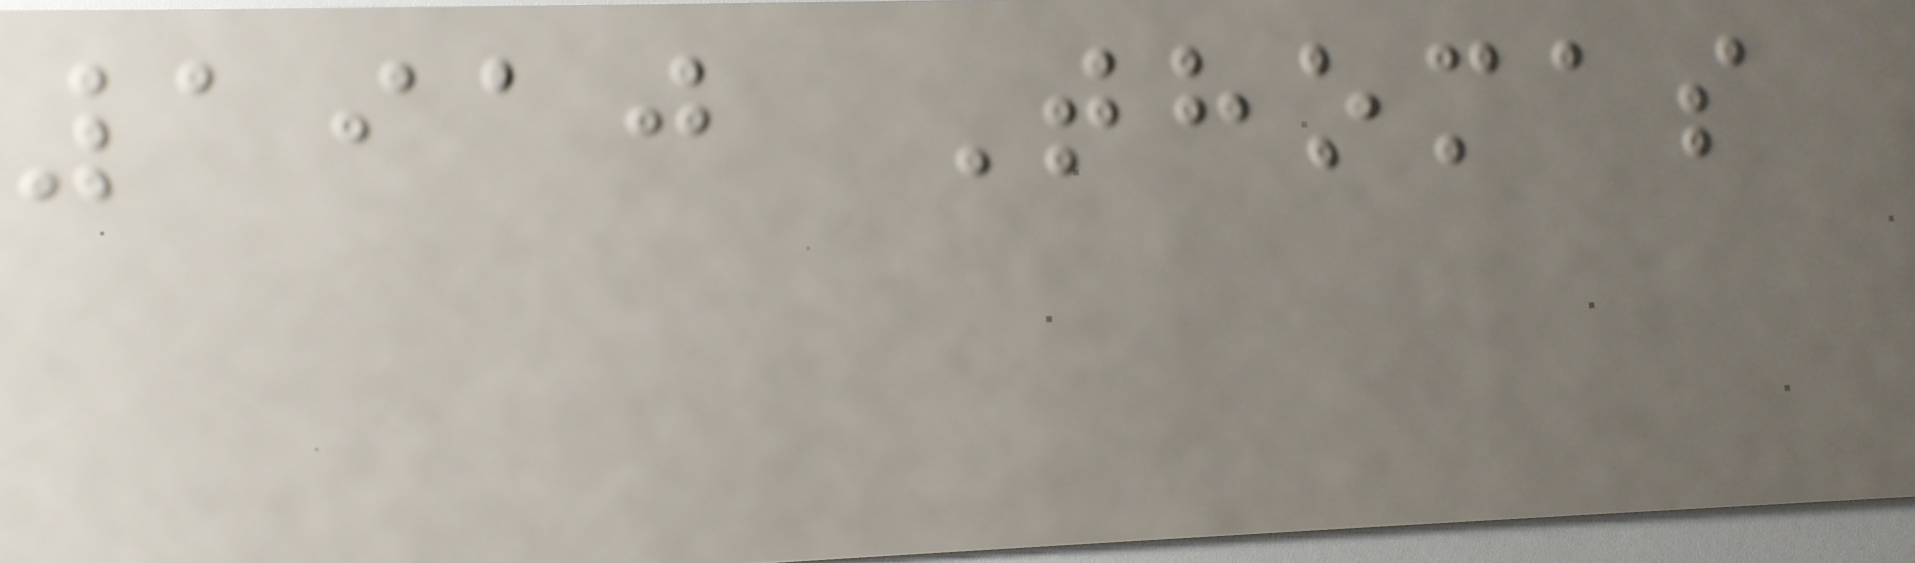1910 Thomas
